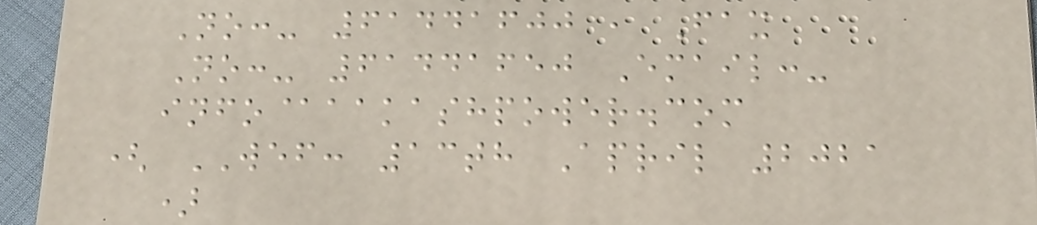No:- 61441600 , Fax
No:- 61441650 Email:-
info@aakashpower.com
( WEF: 13th April 2021
)
